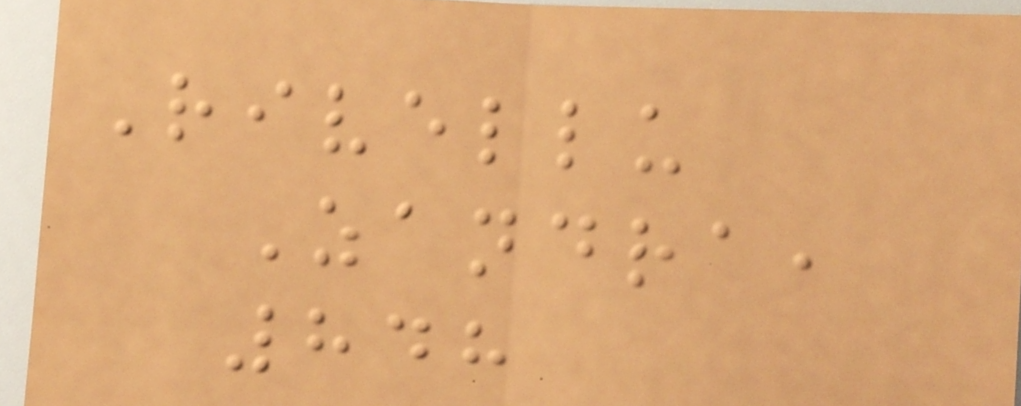Rivellu
Zandra,
848
